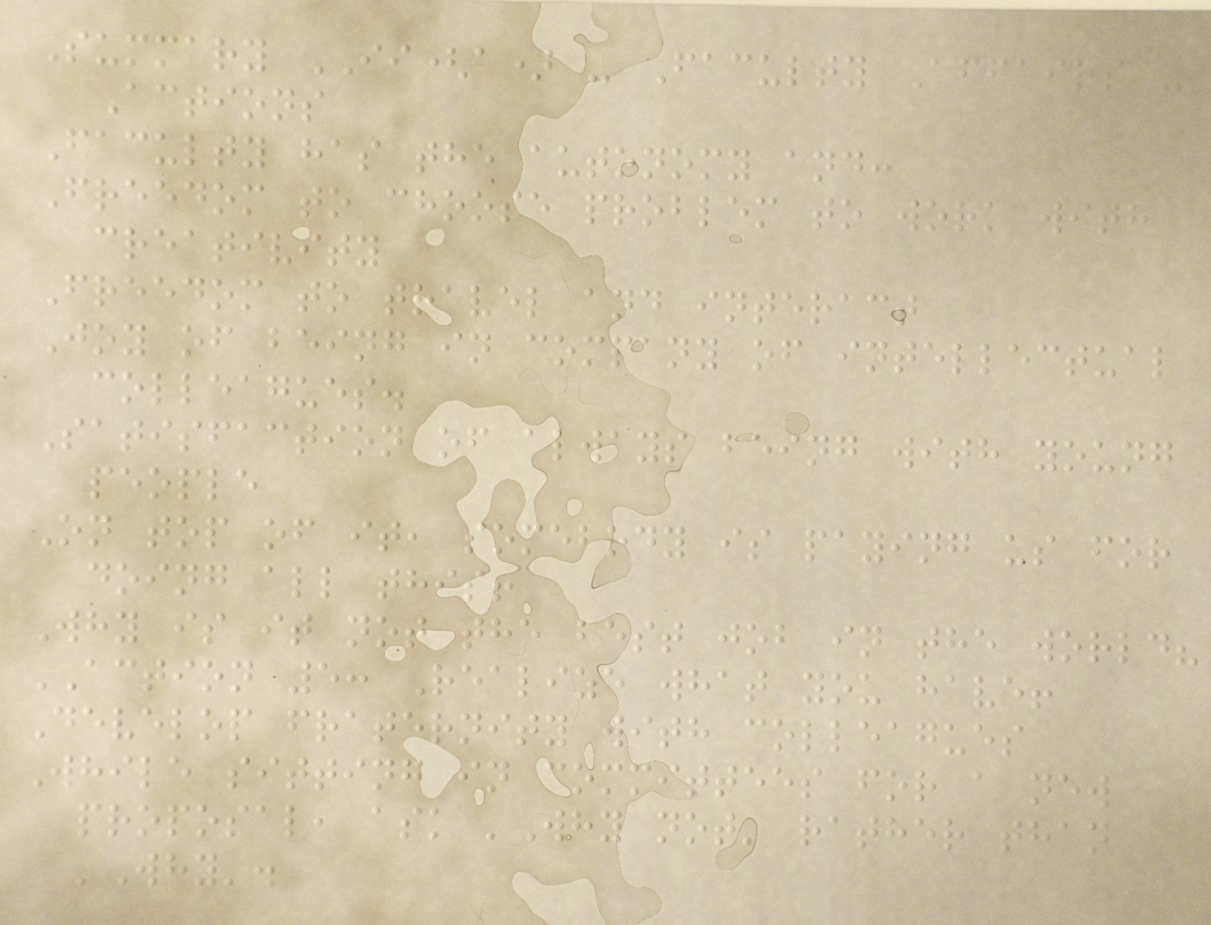Summary II(a) - Faculty Affairs -
Actions
Faculty has the autonomy and:
Freedom to choose problem to work with
creativity
Freedom to travel and interact
Joy of being in company of intellectual
colleagues.
Satisfaction of always being with young
people
On top of it, somebody is paying us for
doing all this!
Why is it not the best job in the world?
ACTION 5: Realize what you have!
Develop fraternity with colleagues
While sitting in committees for a new
proposal, ask 'Why not' rather than
'Why'.
